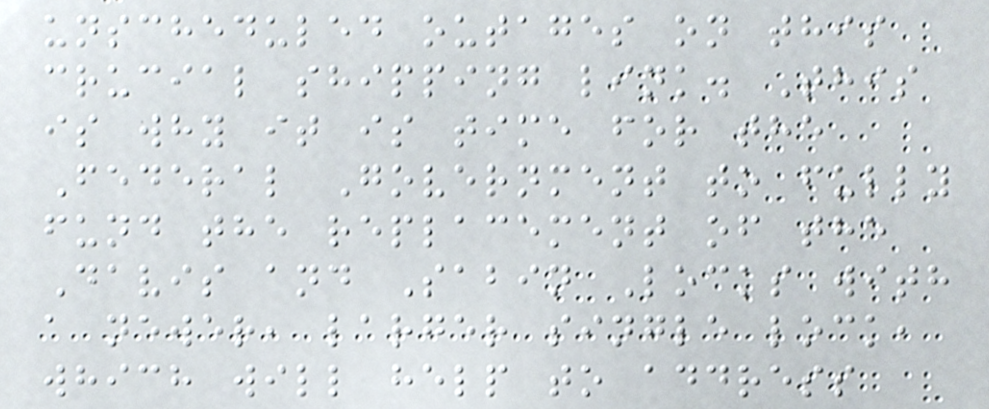unscheduled outages on this
crucial shipping link. This
is why it is time for the
Federal Government to fully
fund the replacement of the
Davis and Sabin Locks with
a newer, larger single lock,
which will help to address
